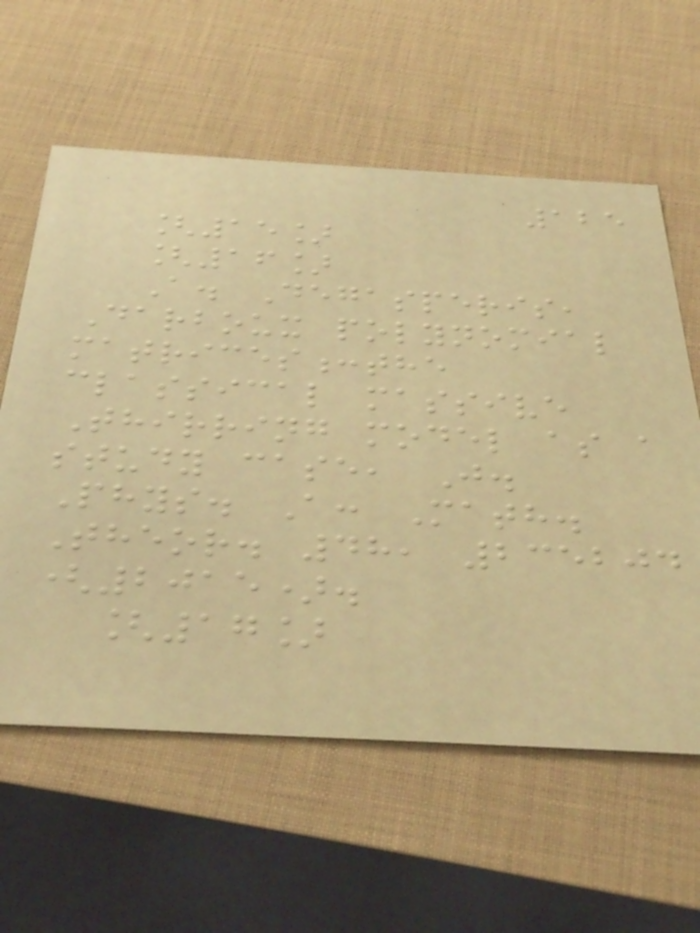125
[15]
[16]
A. Degasperis,
Darboux polynomial
matrices:the
classical massive
Thirring model as a
study case, J.
Phys. A: Math.
Theor. 48, 235204
(2015).
[17]
